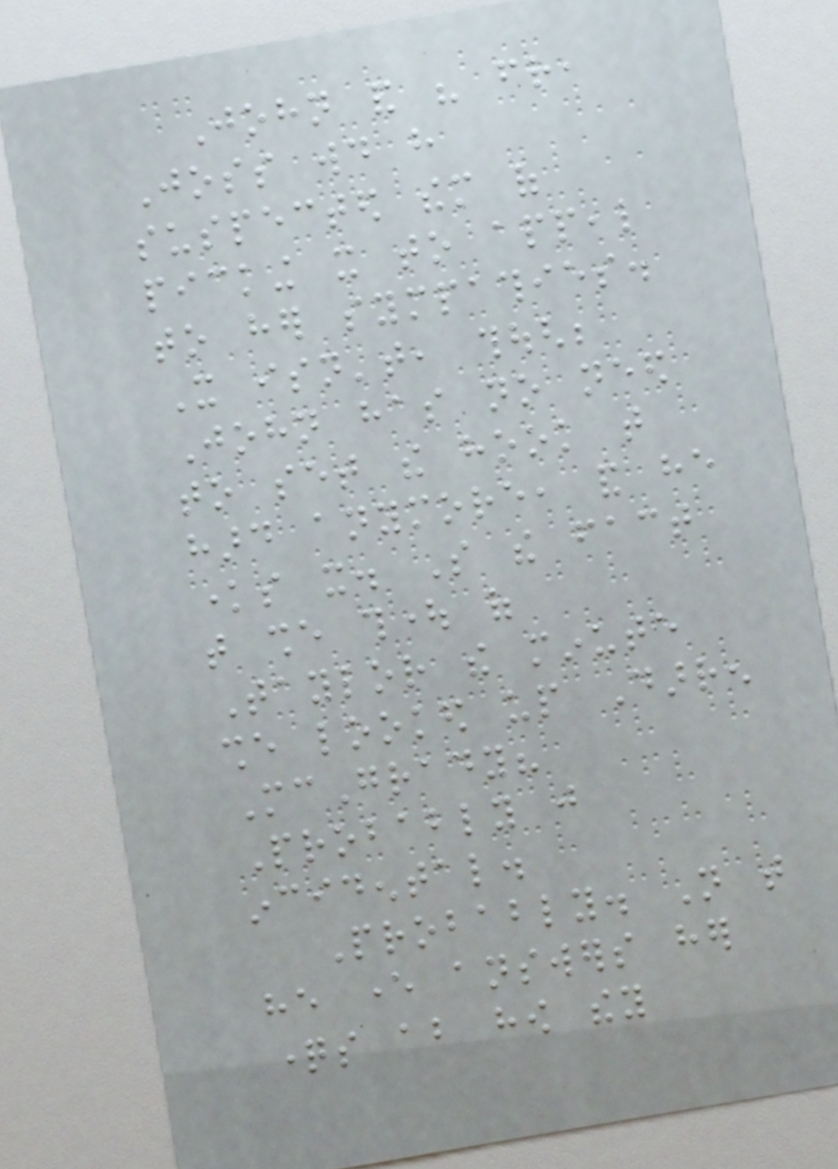John and his friend,
Joss would have
suspected them of
picking it to appeal
to her sympathies.
It isn't, though;
John has no need
to set the hook that
hard anymore, and he
knows it. So the fact
that she thought of
Taylor the minute
she looked up Darren
McGrady?
Probably just
incidental.
Probably. Not that
he ever answers her
questions about how they
